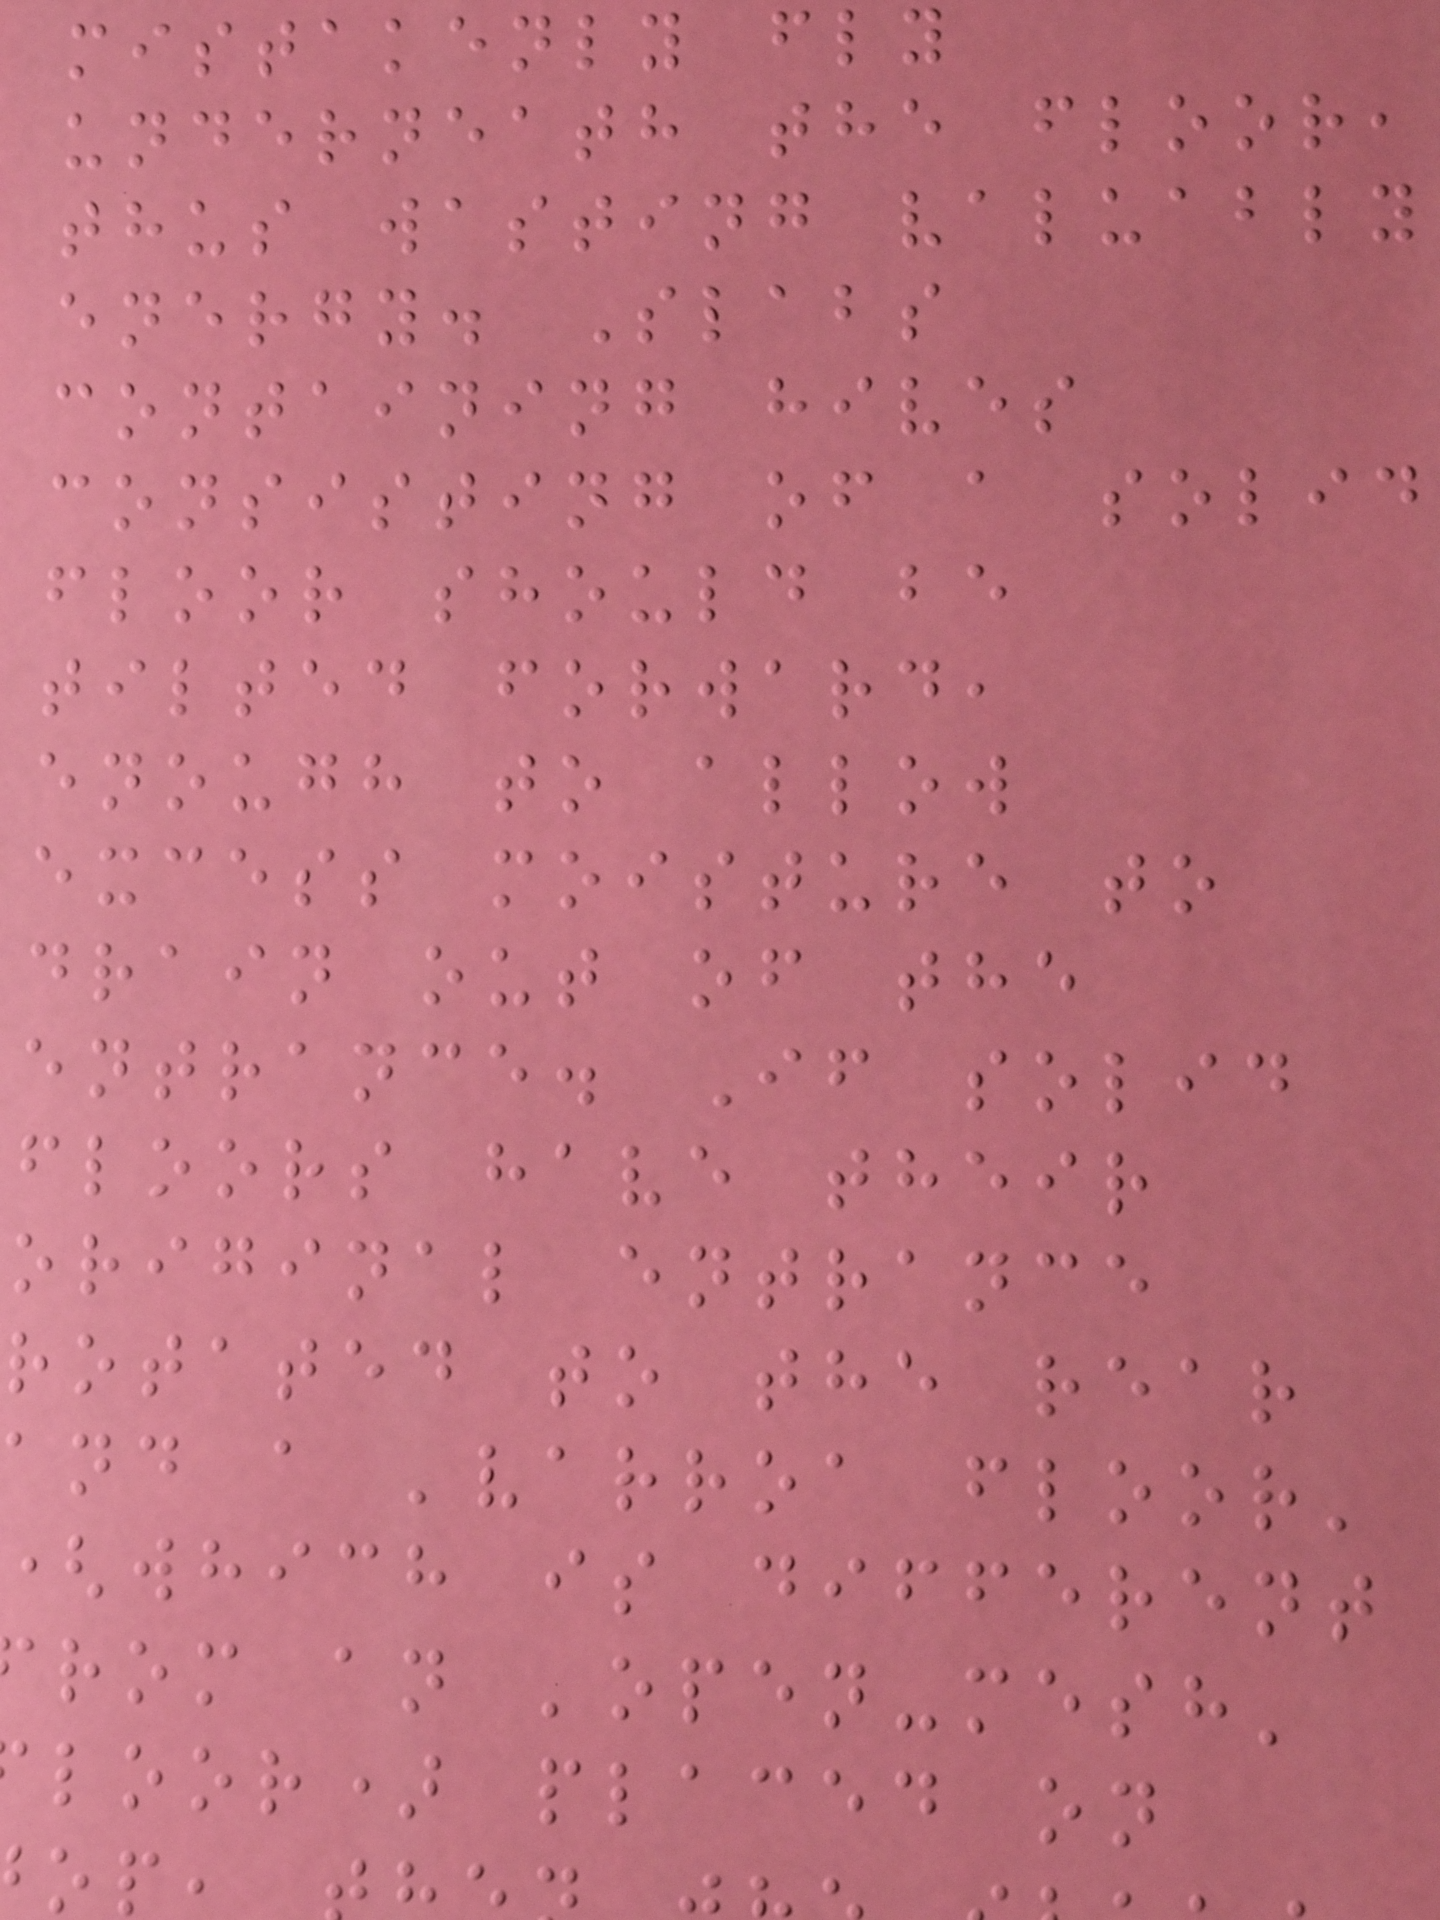mistakenly fly
underneath the floor,
thus wasting valuably
energy. Slabs
containing hives
consisting of a solid
floor should be
tilted forward,
enough to allow
excess moisture to
drain out of the
entrance. If solid
floors have their
original entrance
rotated to the rear
and a 'varroa floor'
which is different
rom an 'open-mesh'
loor) placed on
